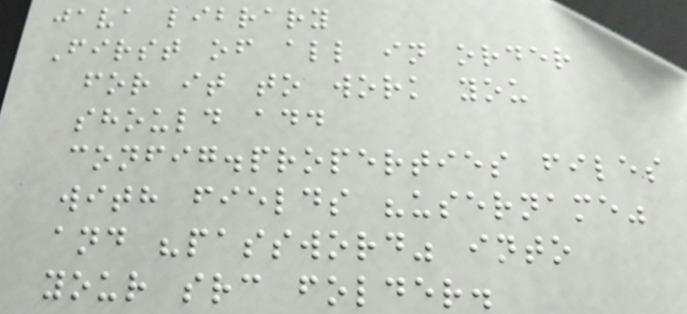java library
First of all in order
for it to work you
should add
config.properties files
with fields "username"
and "password" into
your src folder.
